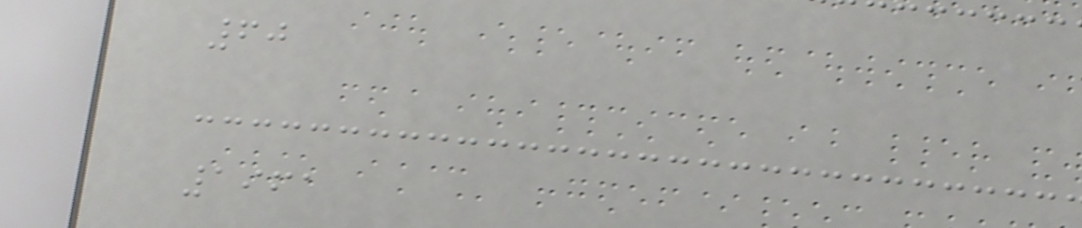60
1961
